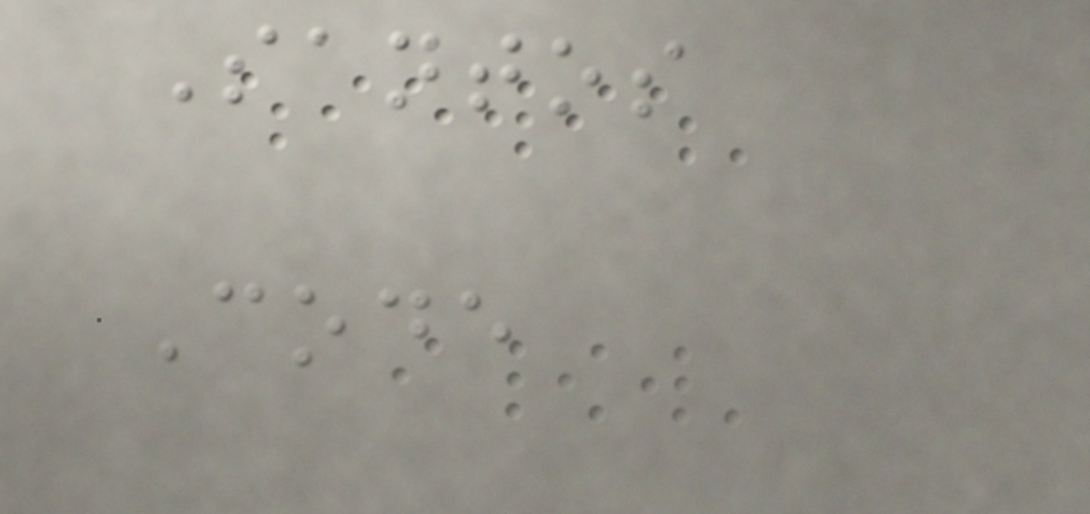Santos
Code
